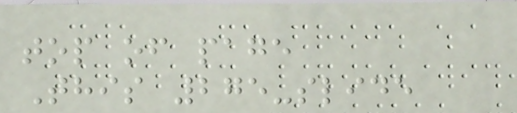top of page
This 275-slide
